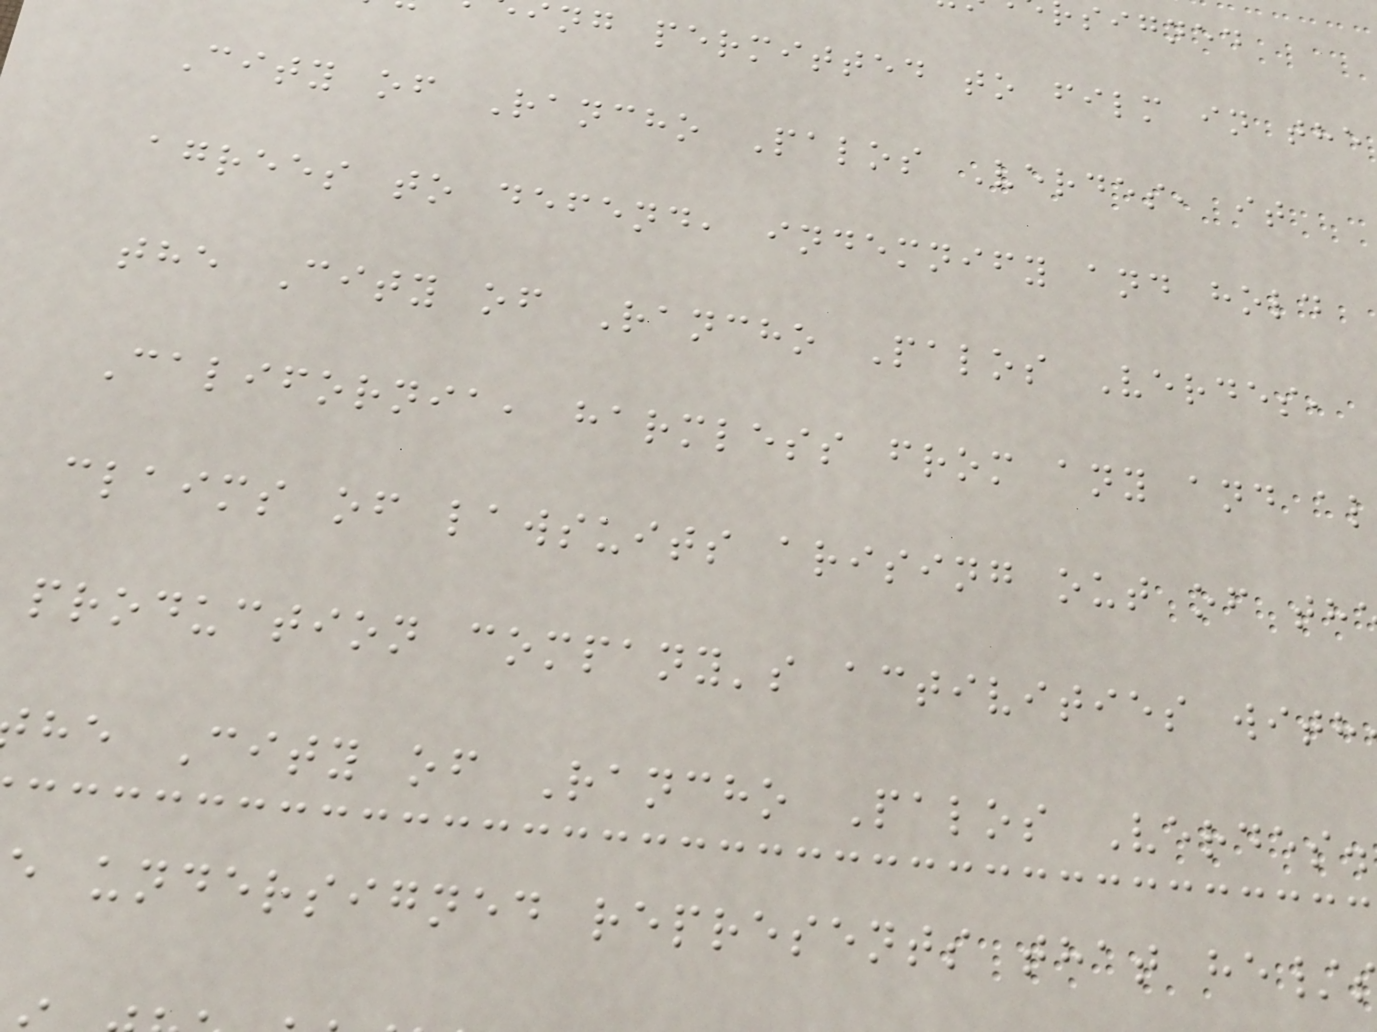ng permitted to film in the
City of Rancho Palos Verdes, it
agrees to defend, indemnify and hold
the City of Rancho Palos Verdes,
California, harmless from any and al
claims of lawsuits arising out of th
production company's activities with
he City of Rancho Palos Verdes.
e undersigned represents that he/
